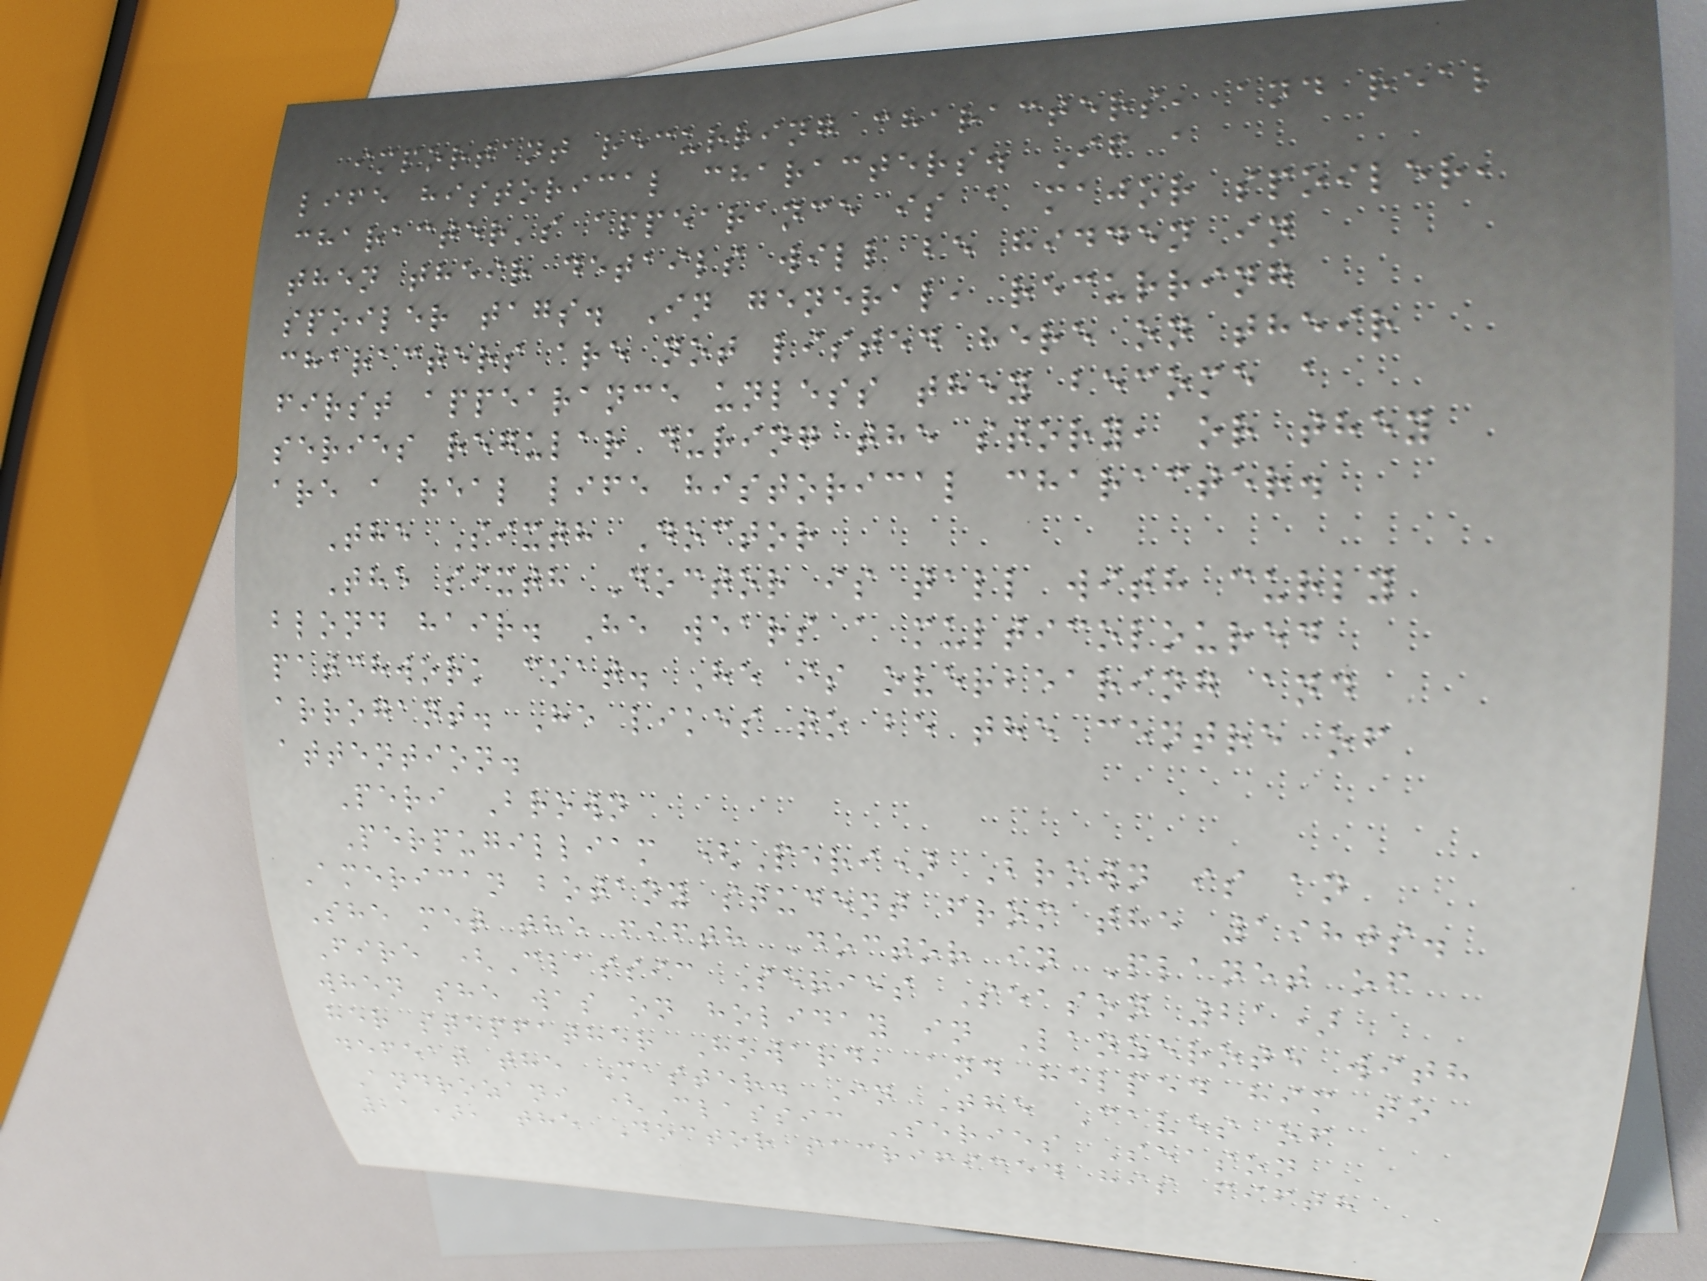important recurring characters, and real
life historical characters. If a
character's appearance is a major spoiler,
then their details will be hidden in
spoiler tags. In general, recurring
characters are not listed here on their
first appearance unless they become a
series regular during the story, or they
are a real life historical character.
The Sixth Doctor
The sixth Doctor is tall with curly
blond hair. He wears a multicoloured
patchwork coat. He is overbearing and
arrogant. He likes to be the centre of
attention.
Peri Brown
Perpugilliam (Peri) Brown is an
American botany student from the 1980s.
She met the fifth Doctor in Planet of
Fire (Classic Series Season 21)
when she was on holiday in Lanzerote with
her stepfather Howard, and helped him to
defeat the Master. In The Caves of
Androzani (Classic Series Season
21), the Doctor sacrificed his fifth
